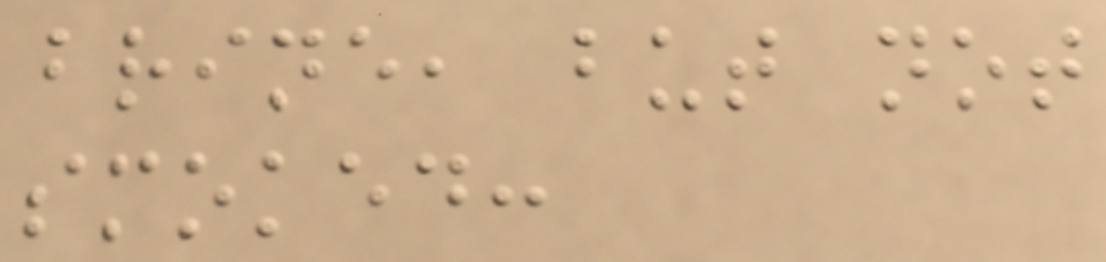brine, but not
smoked:
